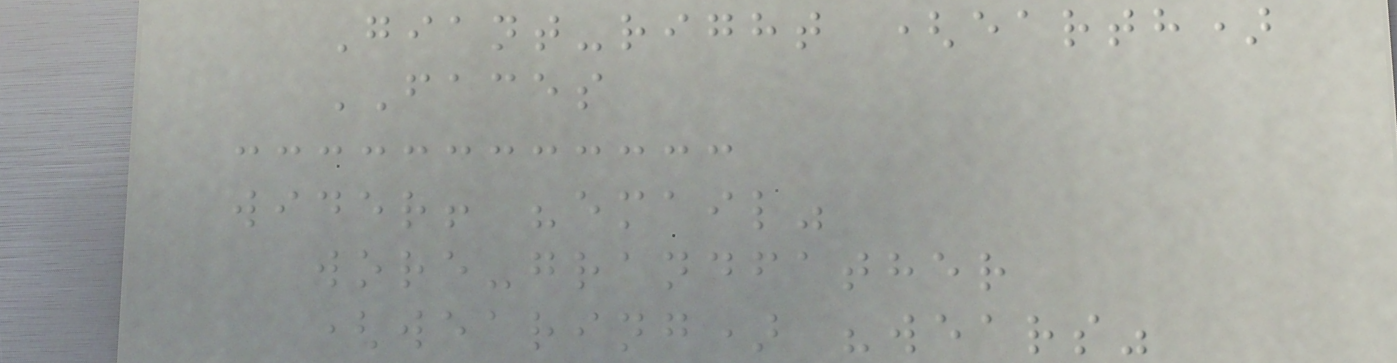Giant-right (earth)
FACES
wider! "email"
wore-grandfather
(wearing) "wears"
